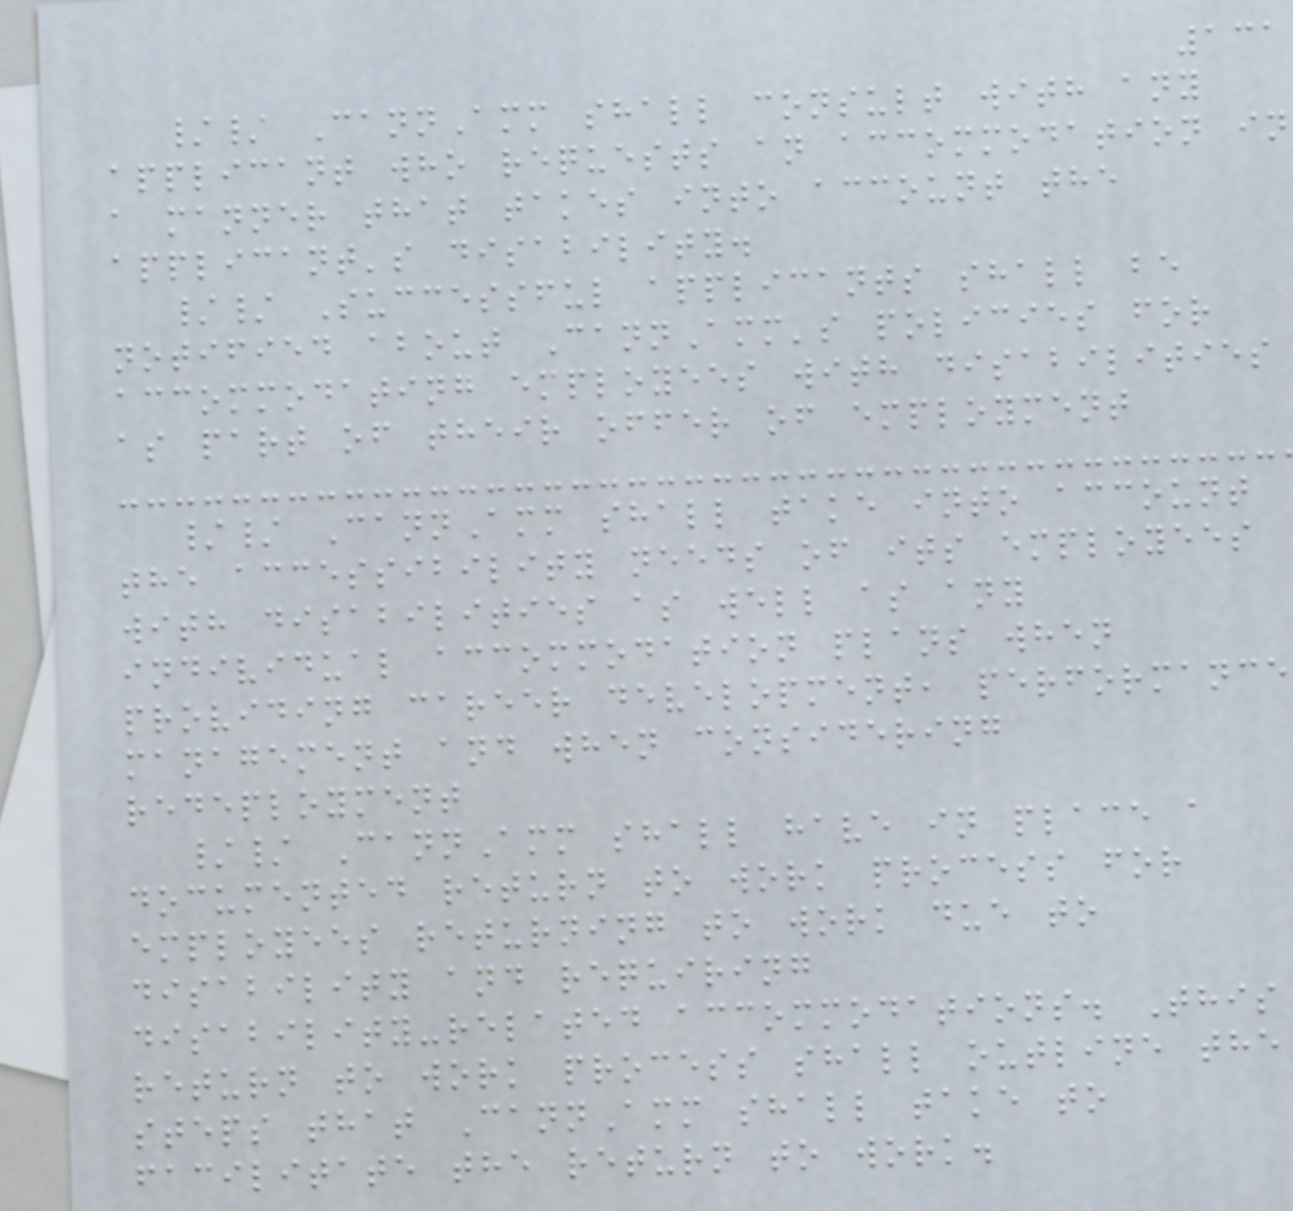131
// CannAmm shall consult with any
applicant who requests an accommodation in
a manner that takes into account the
applicant's disability.
// Successful applicants shall be
notified about CannAmm's policies for
accommodating employees with disabilities
as part of their offer of employment
// CannAmm shall take into account
the accessibility needs of its employees
with disabilities as well as any
individual accommodation plans when
providing career development, performance
management and when considering
redeployment
// CannAmm shall have in place a
documented return to work process for
employees returning to work due to
disability and requiring
disability-related accommodations. This
return to work process shall outline the
steps that CannAmm shall take to
facilitate the return to work.
